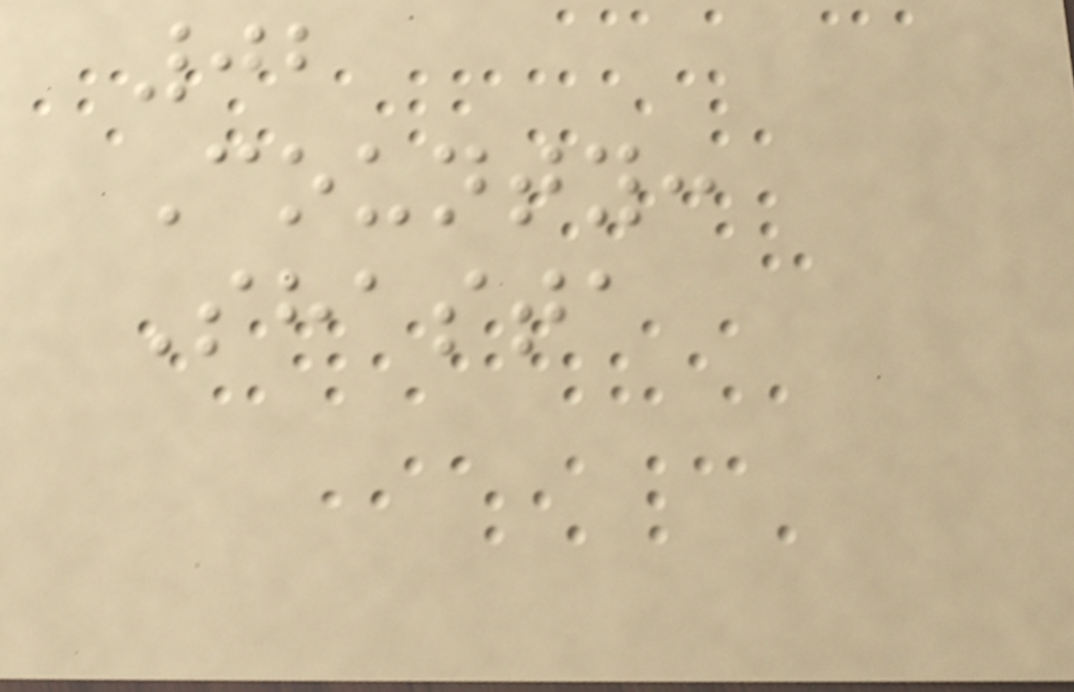02
County:
Shasta
